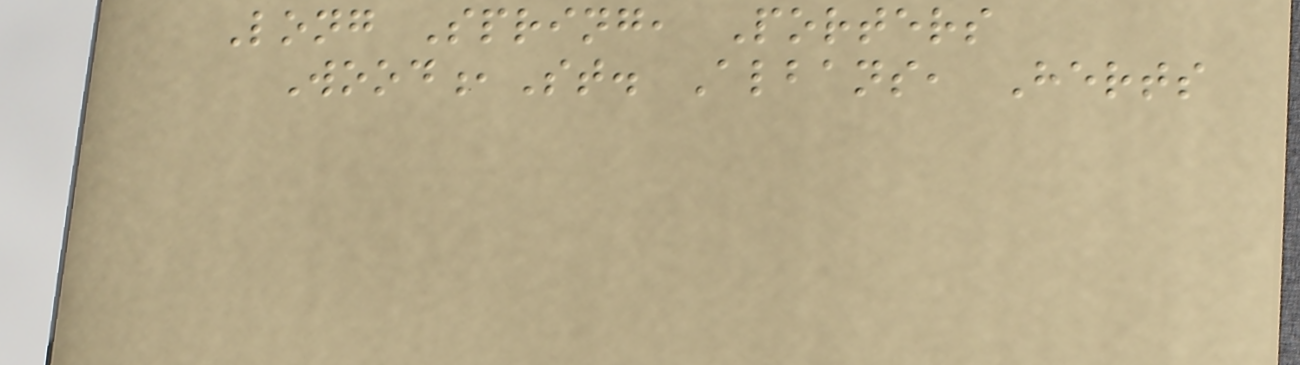Long Spring, Porters
Wood,St. Albans, Herts
